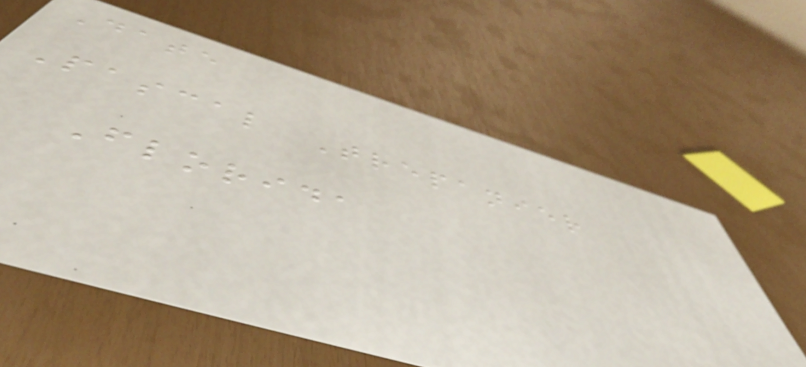Date
Pascal Trepanier
Florida
